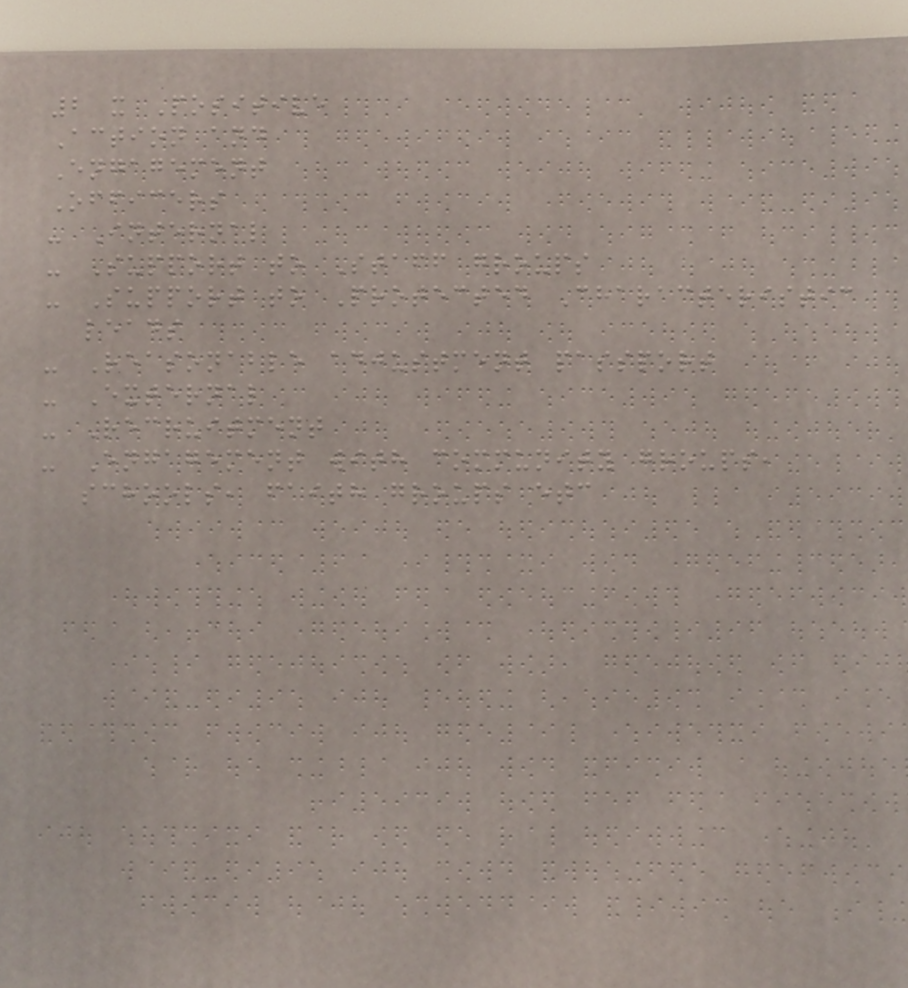2 x Positive
Action and
Engagement
Officers
- Internal
- Support to Staff groups
- Support to Protected Characteristic
leads
- Reasonable adjustment passport
- External
- Recruitment
- Engagement with community groups,
schools, faith groups etc
